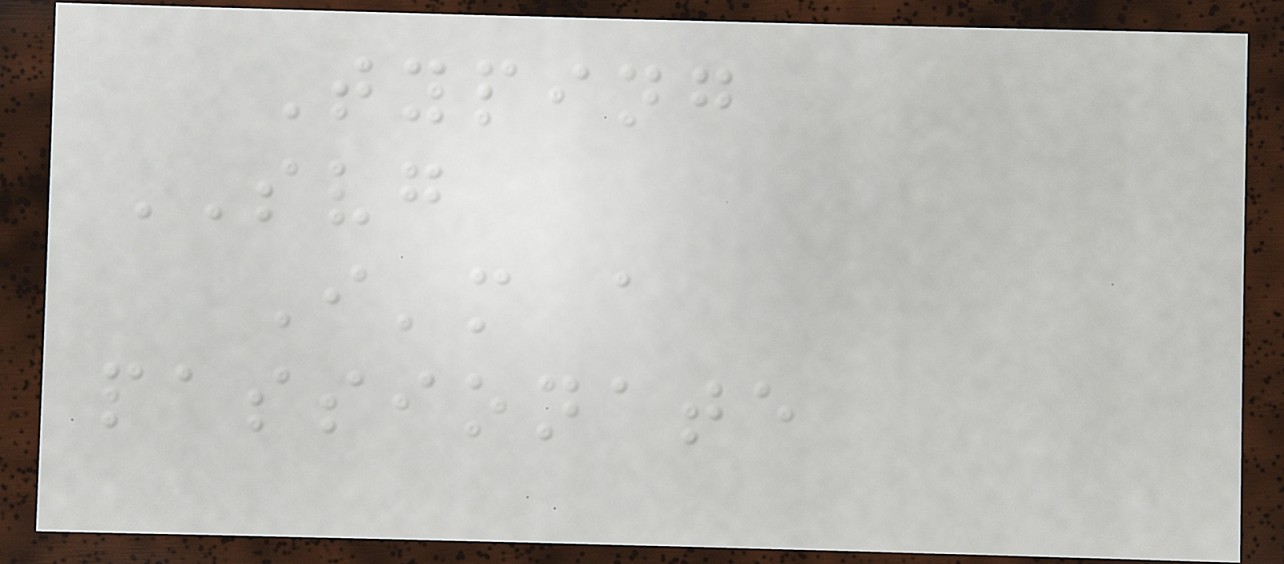Typing
SVG
I'm a
passionate
